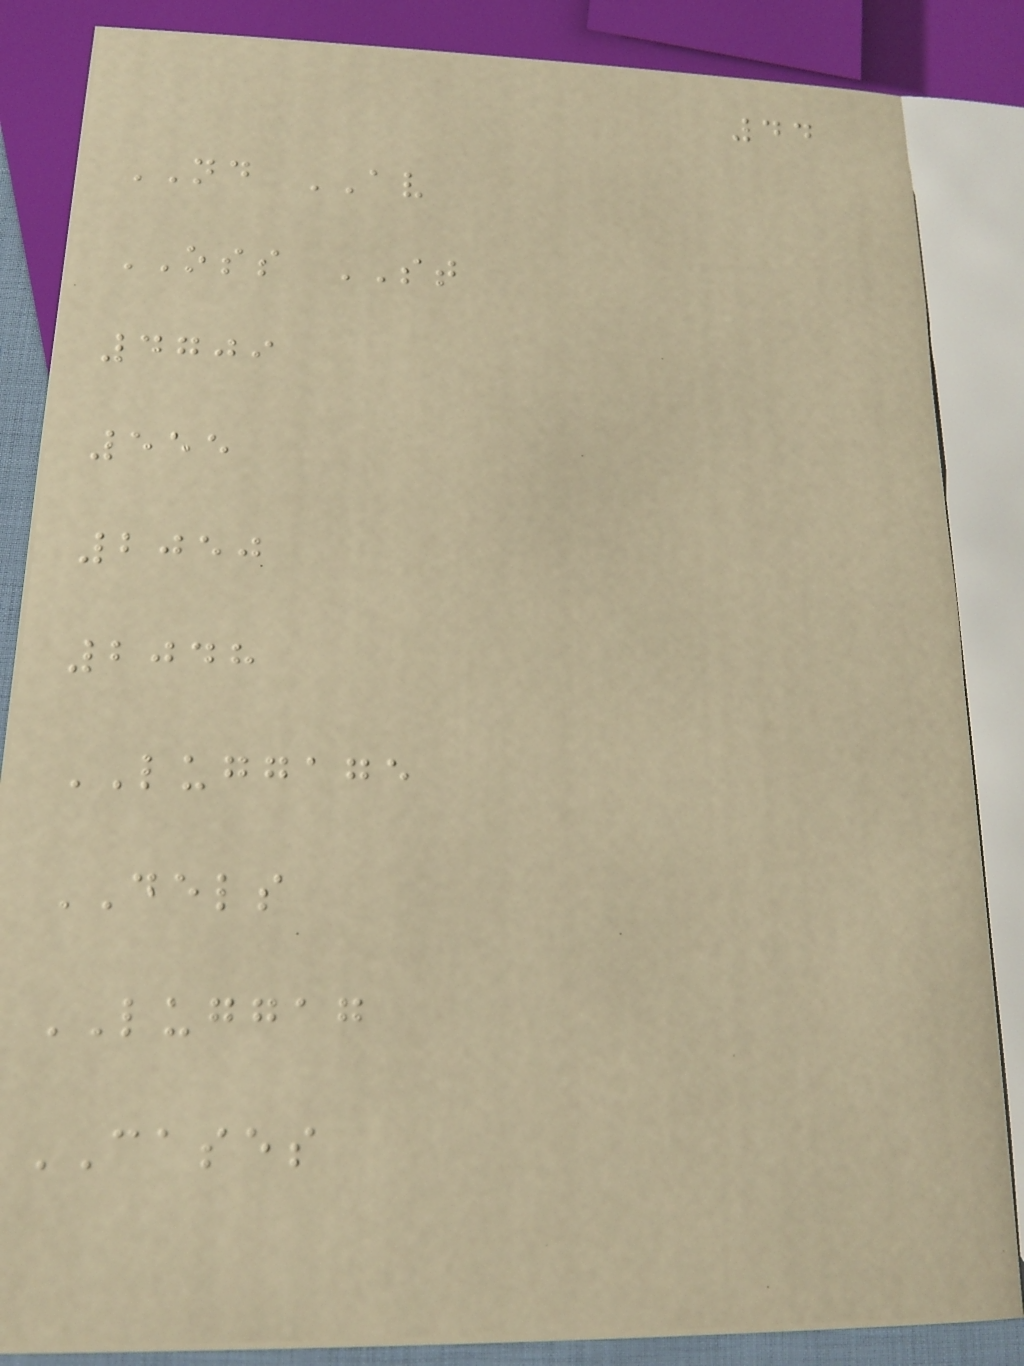44
ND AV
OSS ST
4709
555
2050
2048
LUGGAGE
DELS
LUGGAG
CASES
